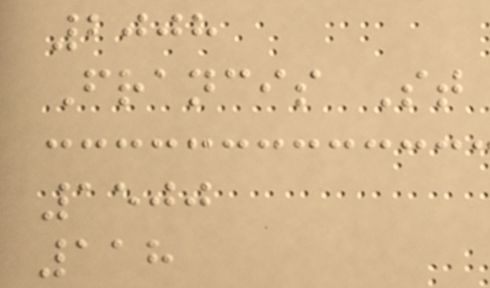2008
Francis St
1500
118
